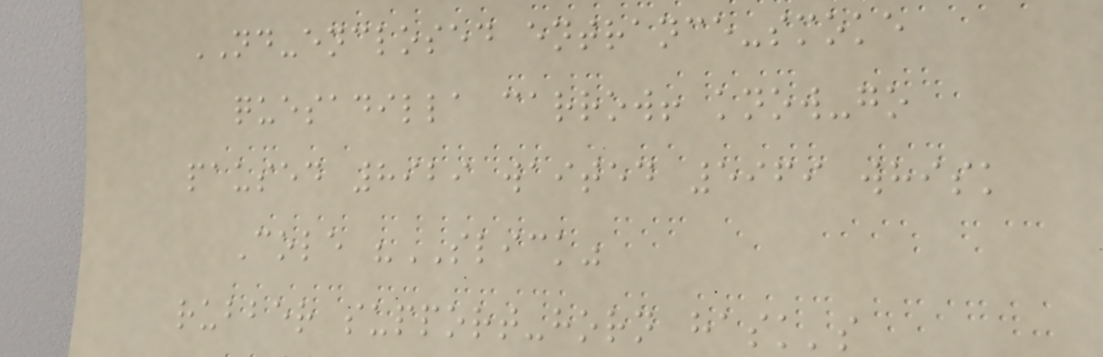ND-enclosed entrance-smoke
quesadilla carrow! know-go
paused 8929 waited 5969 whisk
Cole "SLICK"
rubber support-horn hask's
